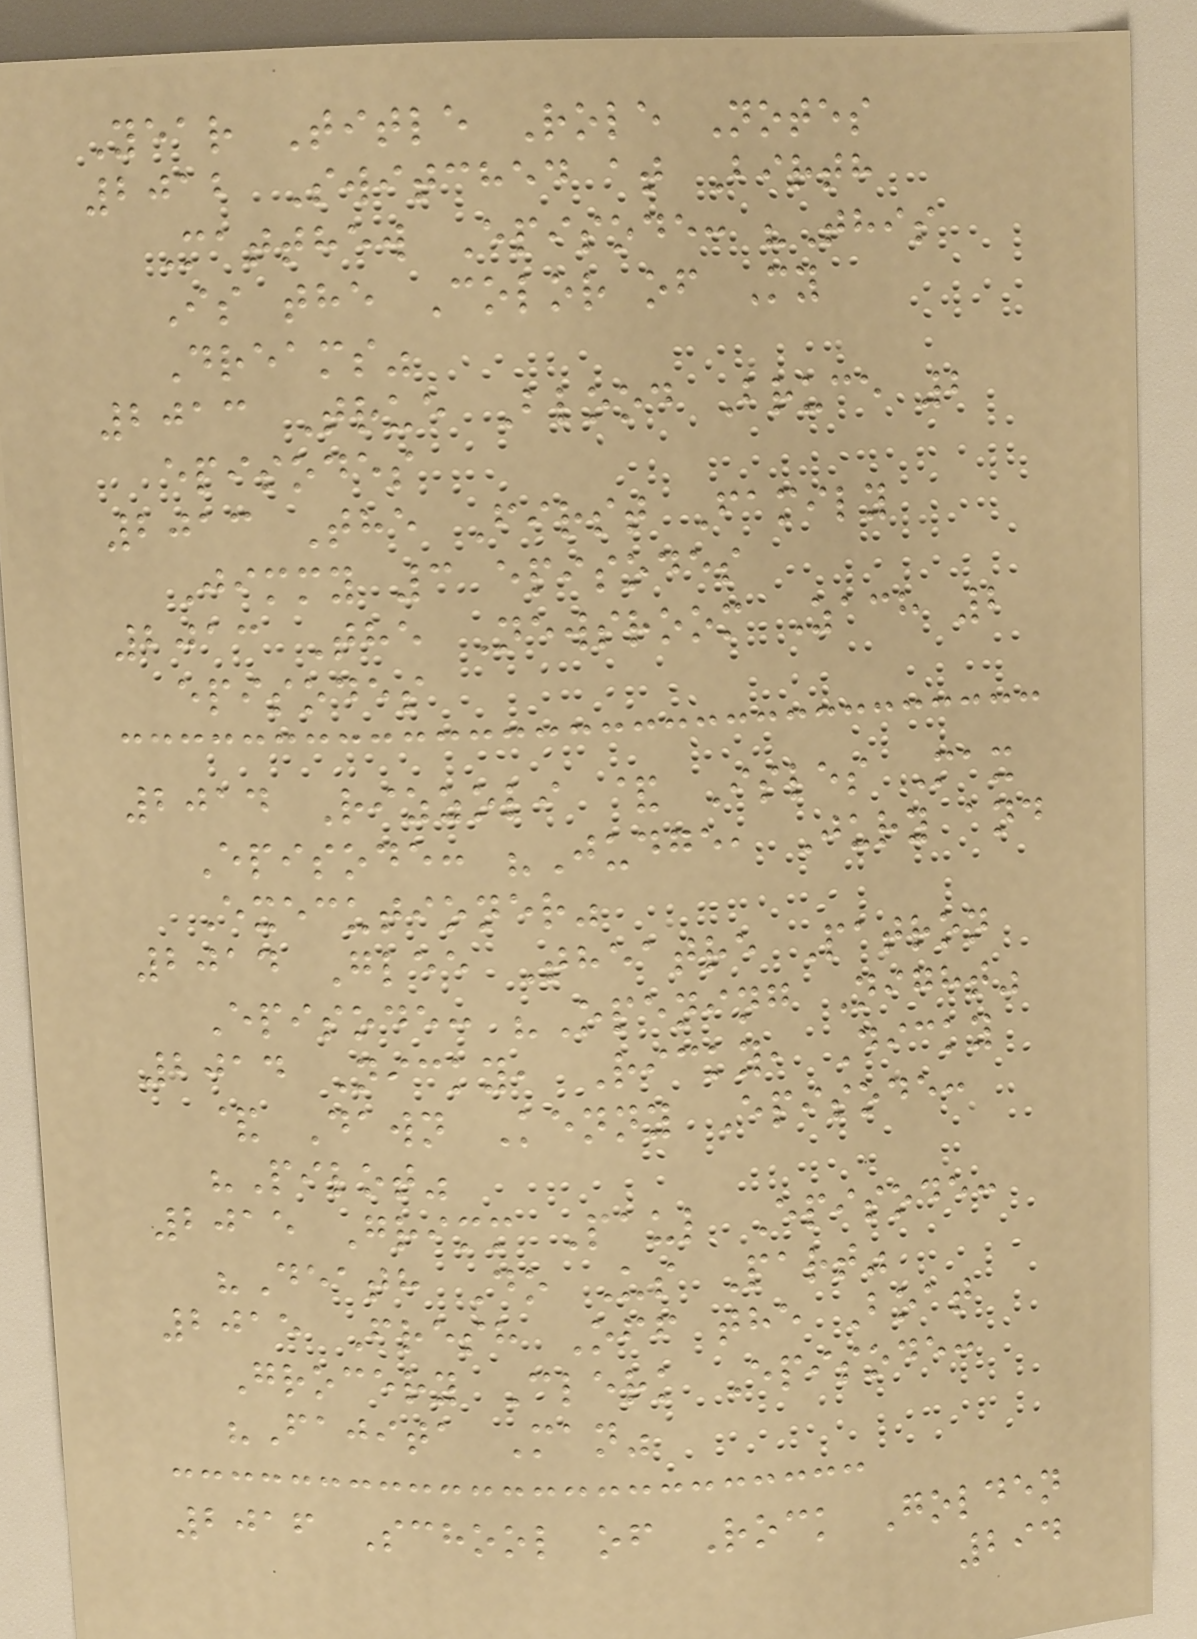Year Title Role Notes
2012 Switched at Birth
Matthew Episode: "This
Is the Color of My
Dreams"
2013 True Blood Bruce 2
episodes
2013 The First Family
Jimmy 3 episodes
2013 The Newsroom Zach 2
episodes
2014 Rizzoli & Isles Max
Episode: "Judge, Jury and
Executioner"
2014 Glee Theatre Patron
Episode: "Opening Night"
2014 Nicky, Ricky, Dicky
& Dawn Kenny Episode:
"Pilot"
2015 Grimm Paul Episode:
"Death Do Us Part"
2015 Fresh Off the Boat
Grocery Clerk Episode:
"Fajita Man"
2016 School of Rock Golden
294
